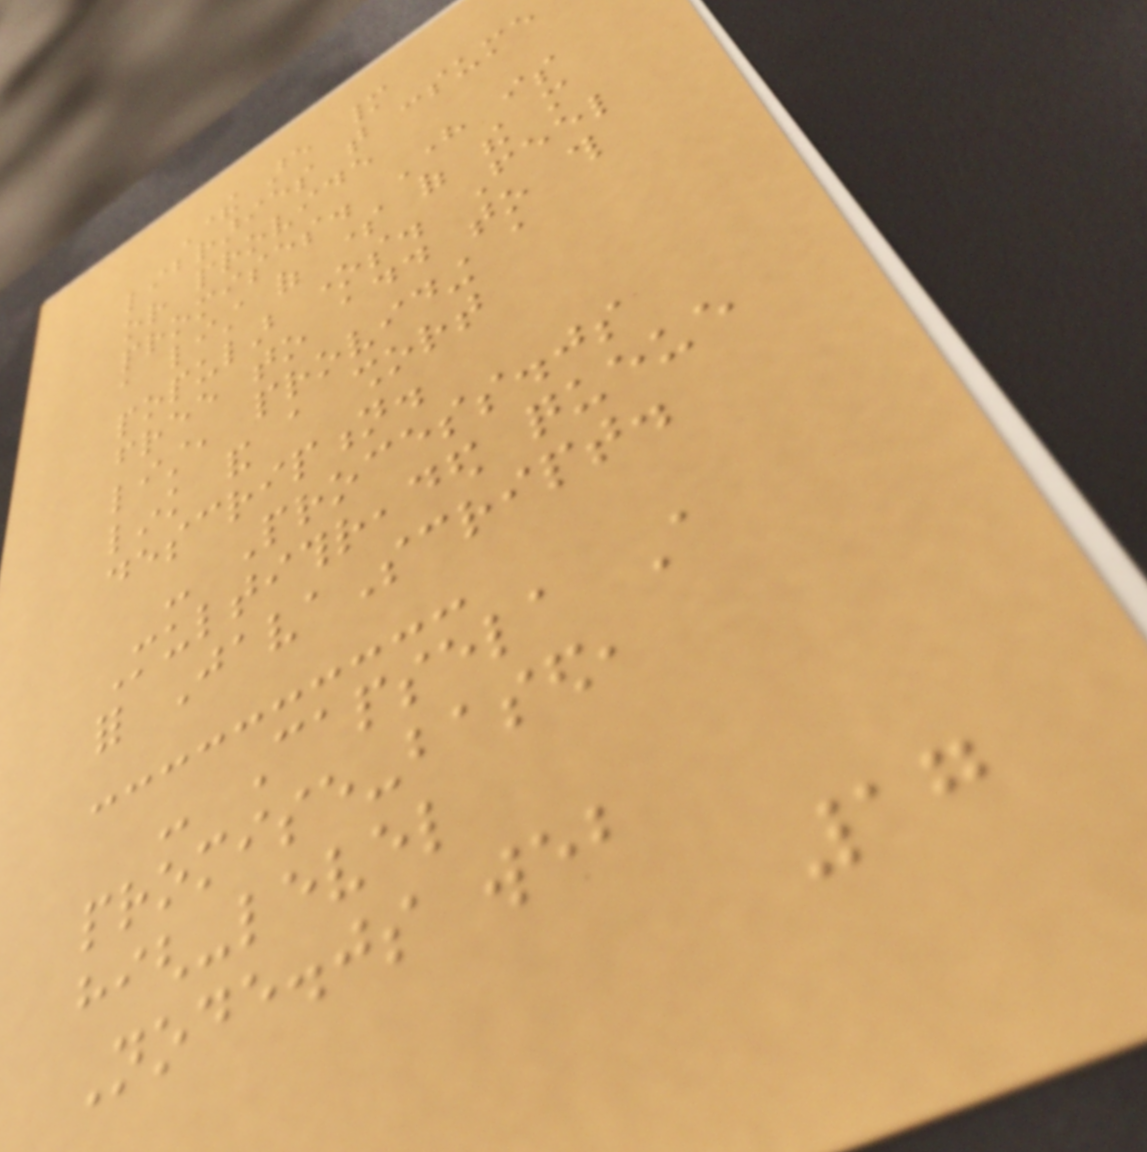There are many
libraries that consume
or provide
promises. Here is
a list of some of the more
popular ones. Feel
free to add to this
list, providing a
link and a short
description.
- Process.js
Multithreaded queue
for JavaScript.
- Capsela A
promise-based,
high-level
Node.js web
17
